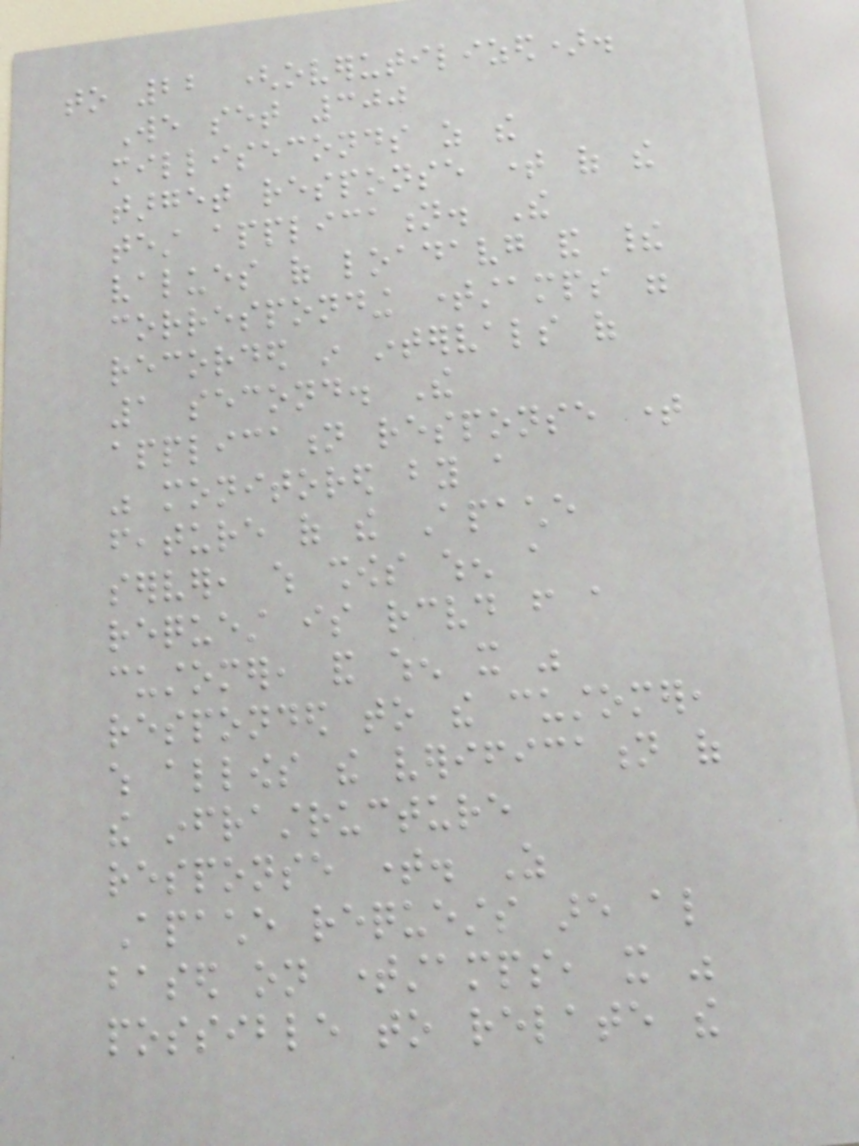to 22 (overutilized).
We set 300
milliseconds as the
target response time of the
test application. The
values of loadavg and their
corresponding timestamps were
recorded in intervals of
1 second. The
application response time
was monitored by a
feature of the Apache
server, which shows when a
request is received from a
customer, and when it was
responded to the customer,
which allows the verification of
the infrastructure
response time. As
Apache requests are also
based on timestamps, it was
possible to relate the
